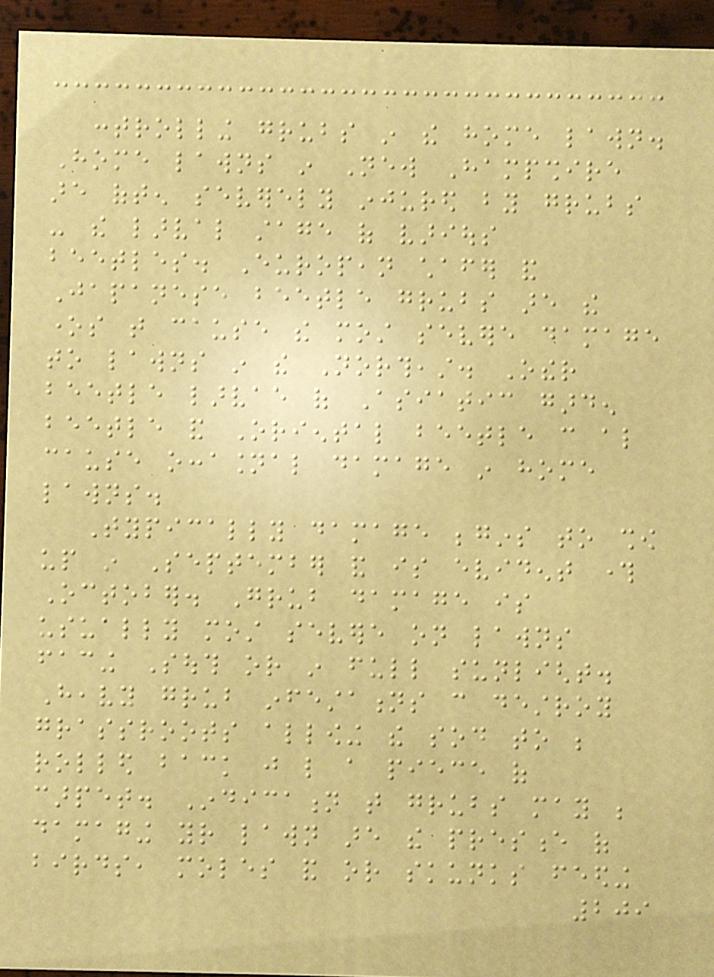controlling grubs in the home lawn.
Home lawns in New Hampshire
are often severely injured by grubs
- the larval stage of various
beetles. European chafer and
Japanese beetle grubs are the
ones that cause the most severe damage
to lawns in the Northeast. Other
beetle larvae of Asiatic garden
beetle and Oriental beetle can also
cause occasional damage in home
lawns.
Typically damage begins to show
up in September and is evident through
October. Grub damage is
usually most severe on lawns
facing South or in full sunlight.
Heavy grub infestations can destroy
grassroots allowing the sod to be
rolled back just like a piece of
carpet. Indication that grubs may be
damaging your lawn are the presence of
birds, moles and or skunks feeding
209
